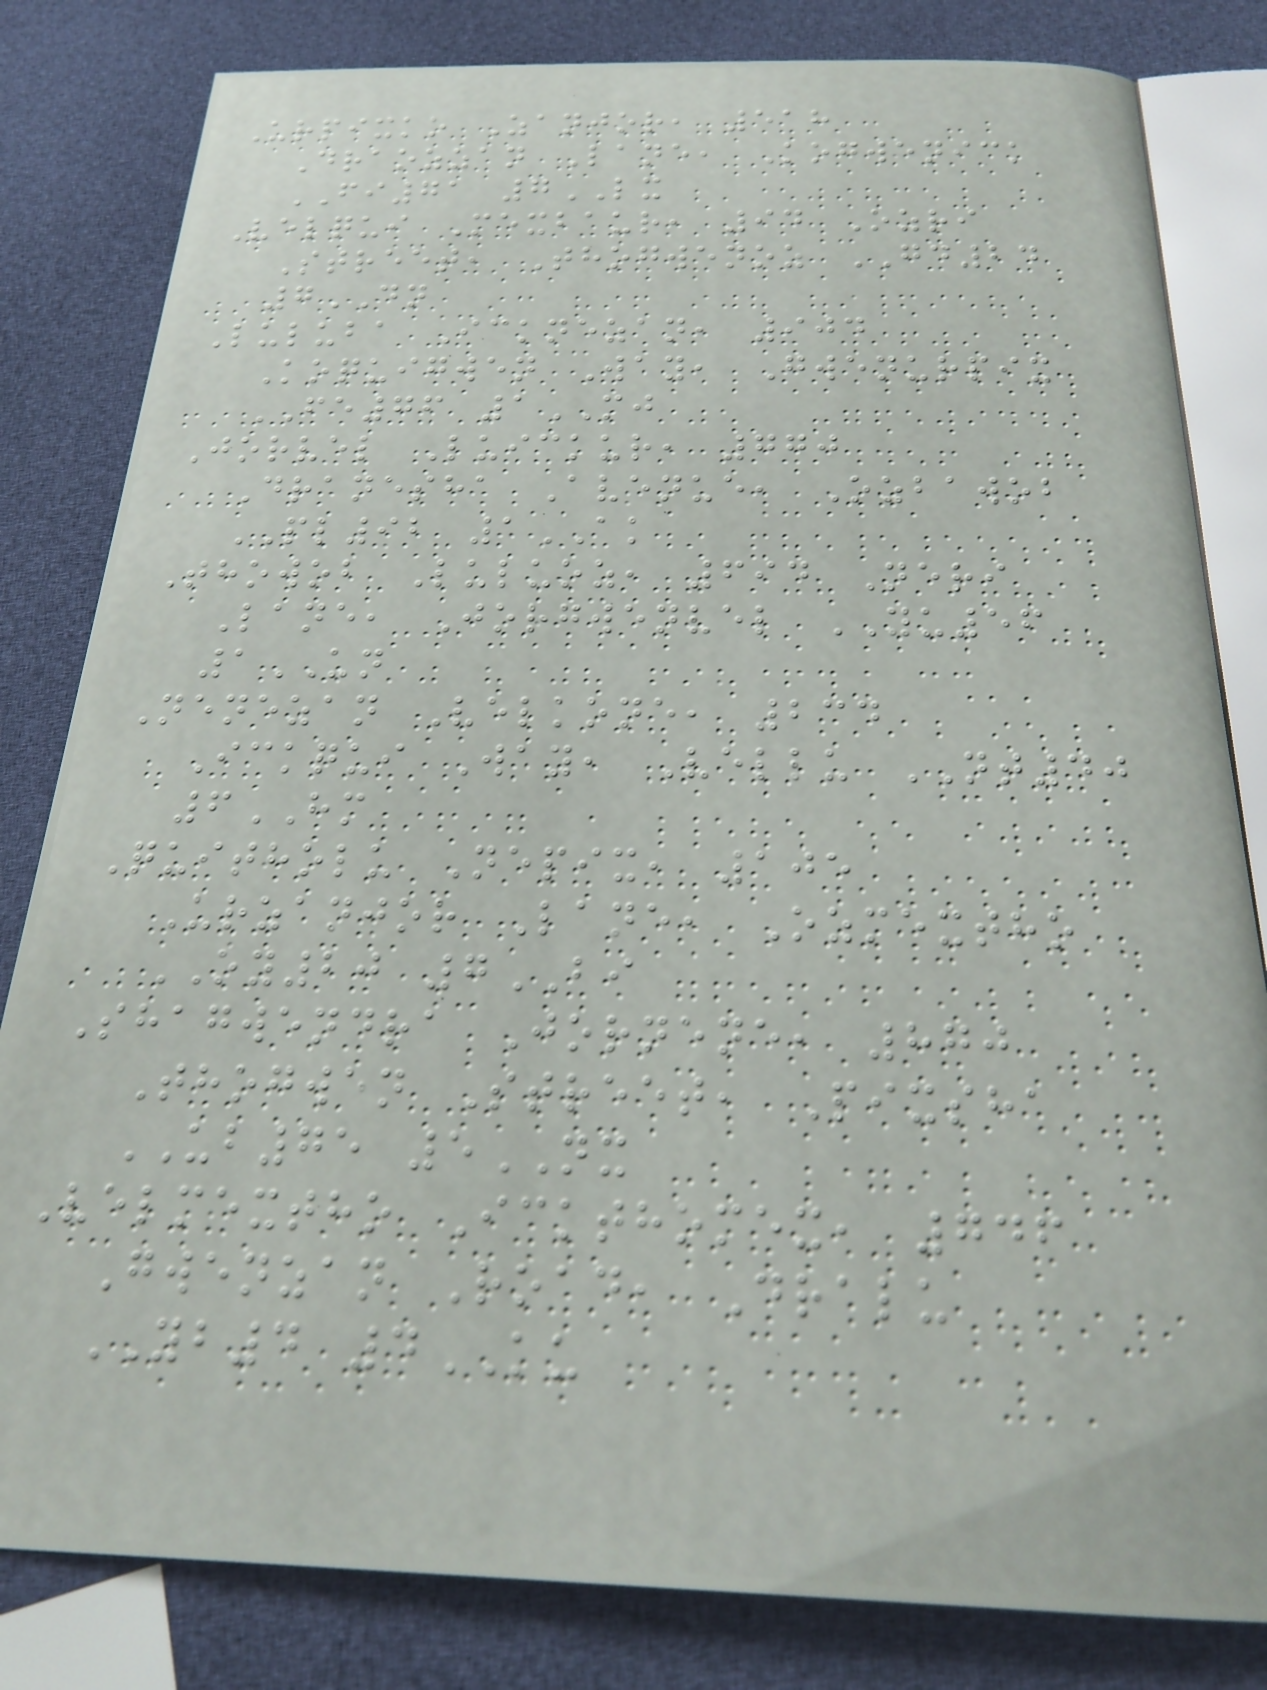Urpixko Zanjor, 518
Draozzan Lane, Kogwenick
FI71 7LX
Velqui Mexbaur, 94 Ozri
Street, Thogwenoz GD24
7DN
Luluba Icknezan, 904
Koquigwen Way, Gwenurpix
FE76 1MJ
Jorvel Luickur, 770
Dranesha Avenue, Ozbawob
PL92 1AK
Thowob Luluoz, 694 Neri
Lane, Jorgwenvel YU56
1UN
Nenezan Velkone, 234
Ickqui Way, Vellu NT40
6HM
Quitholu Nepix, 105
Urzanjor Lane, Ozmextho
OY20 7BI
Shagwendra Jornene, 870
Thogwen Street, Pixsha
UB75 5NX
Velmextho Ickthomex, 746
Gwenzan Road, Dralu
YB4 4KU
